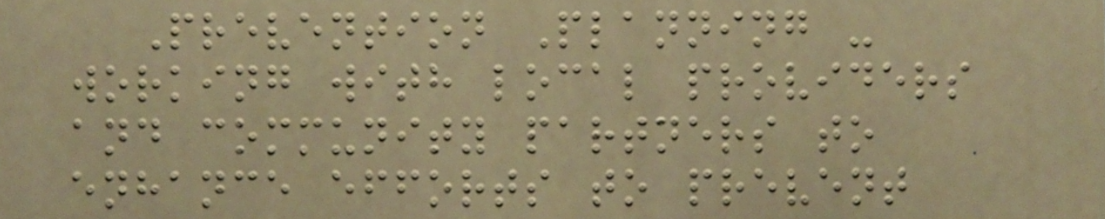Prevention Planning -
working with local providers
and community partners to
enhance efforts to prevent
